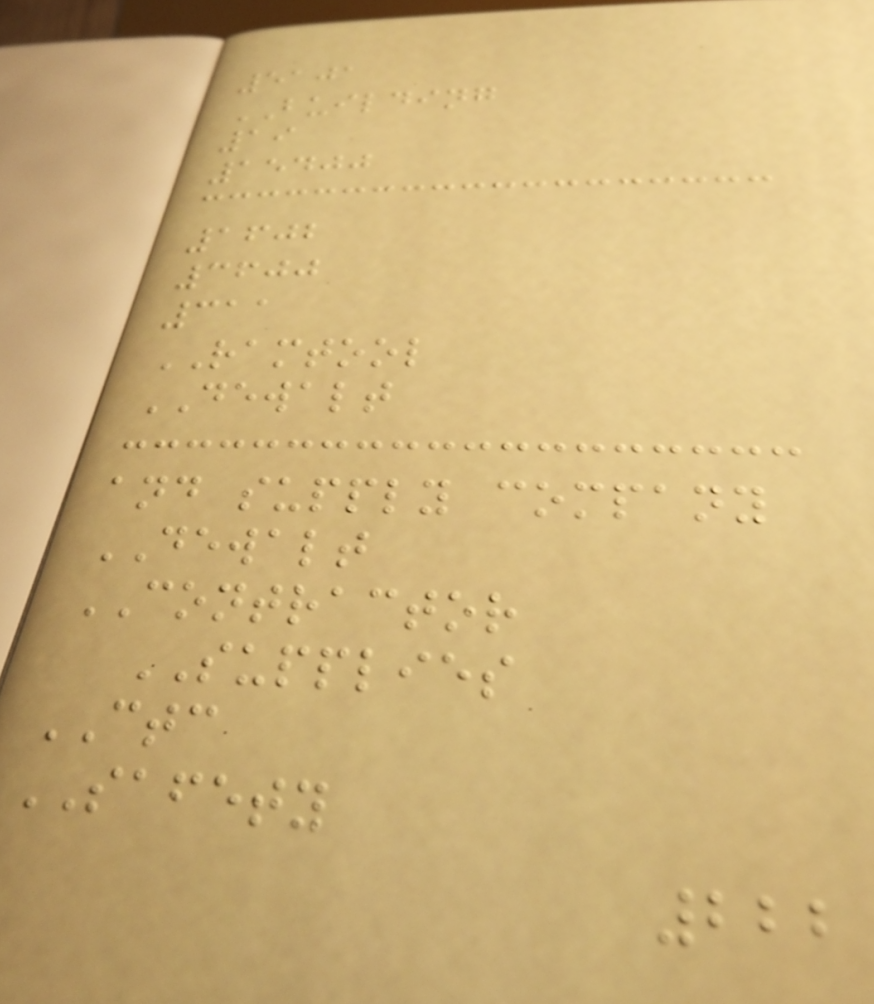5101
BUILDING
19
15400
1602
3600
311
RAMTOOL
DEWALT
and supply company
DEWALT
CONTRACTOR
SUPPLIES
CTC
SAFETY
222
